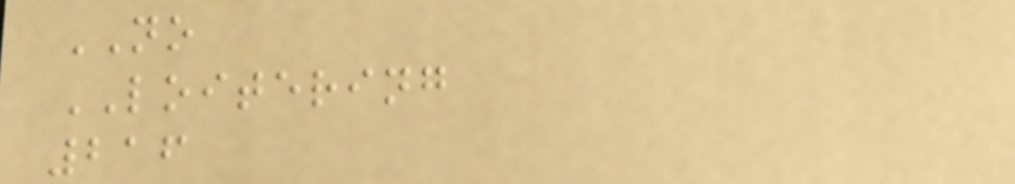NO
LOITERING
216
